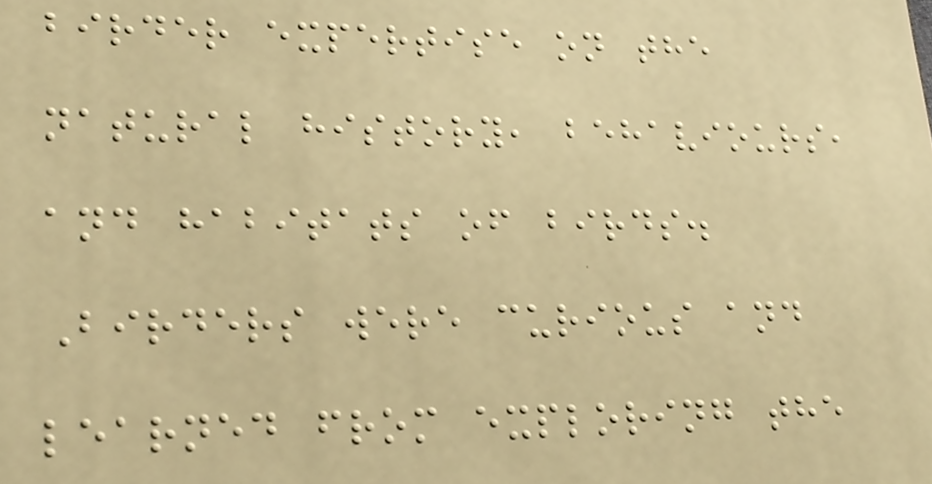birder expertise on the
natural history, behaviours,
and habitats of birds.
Birders were curious and
learned from exploring the
